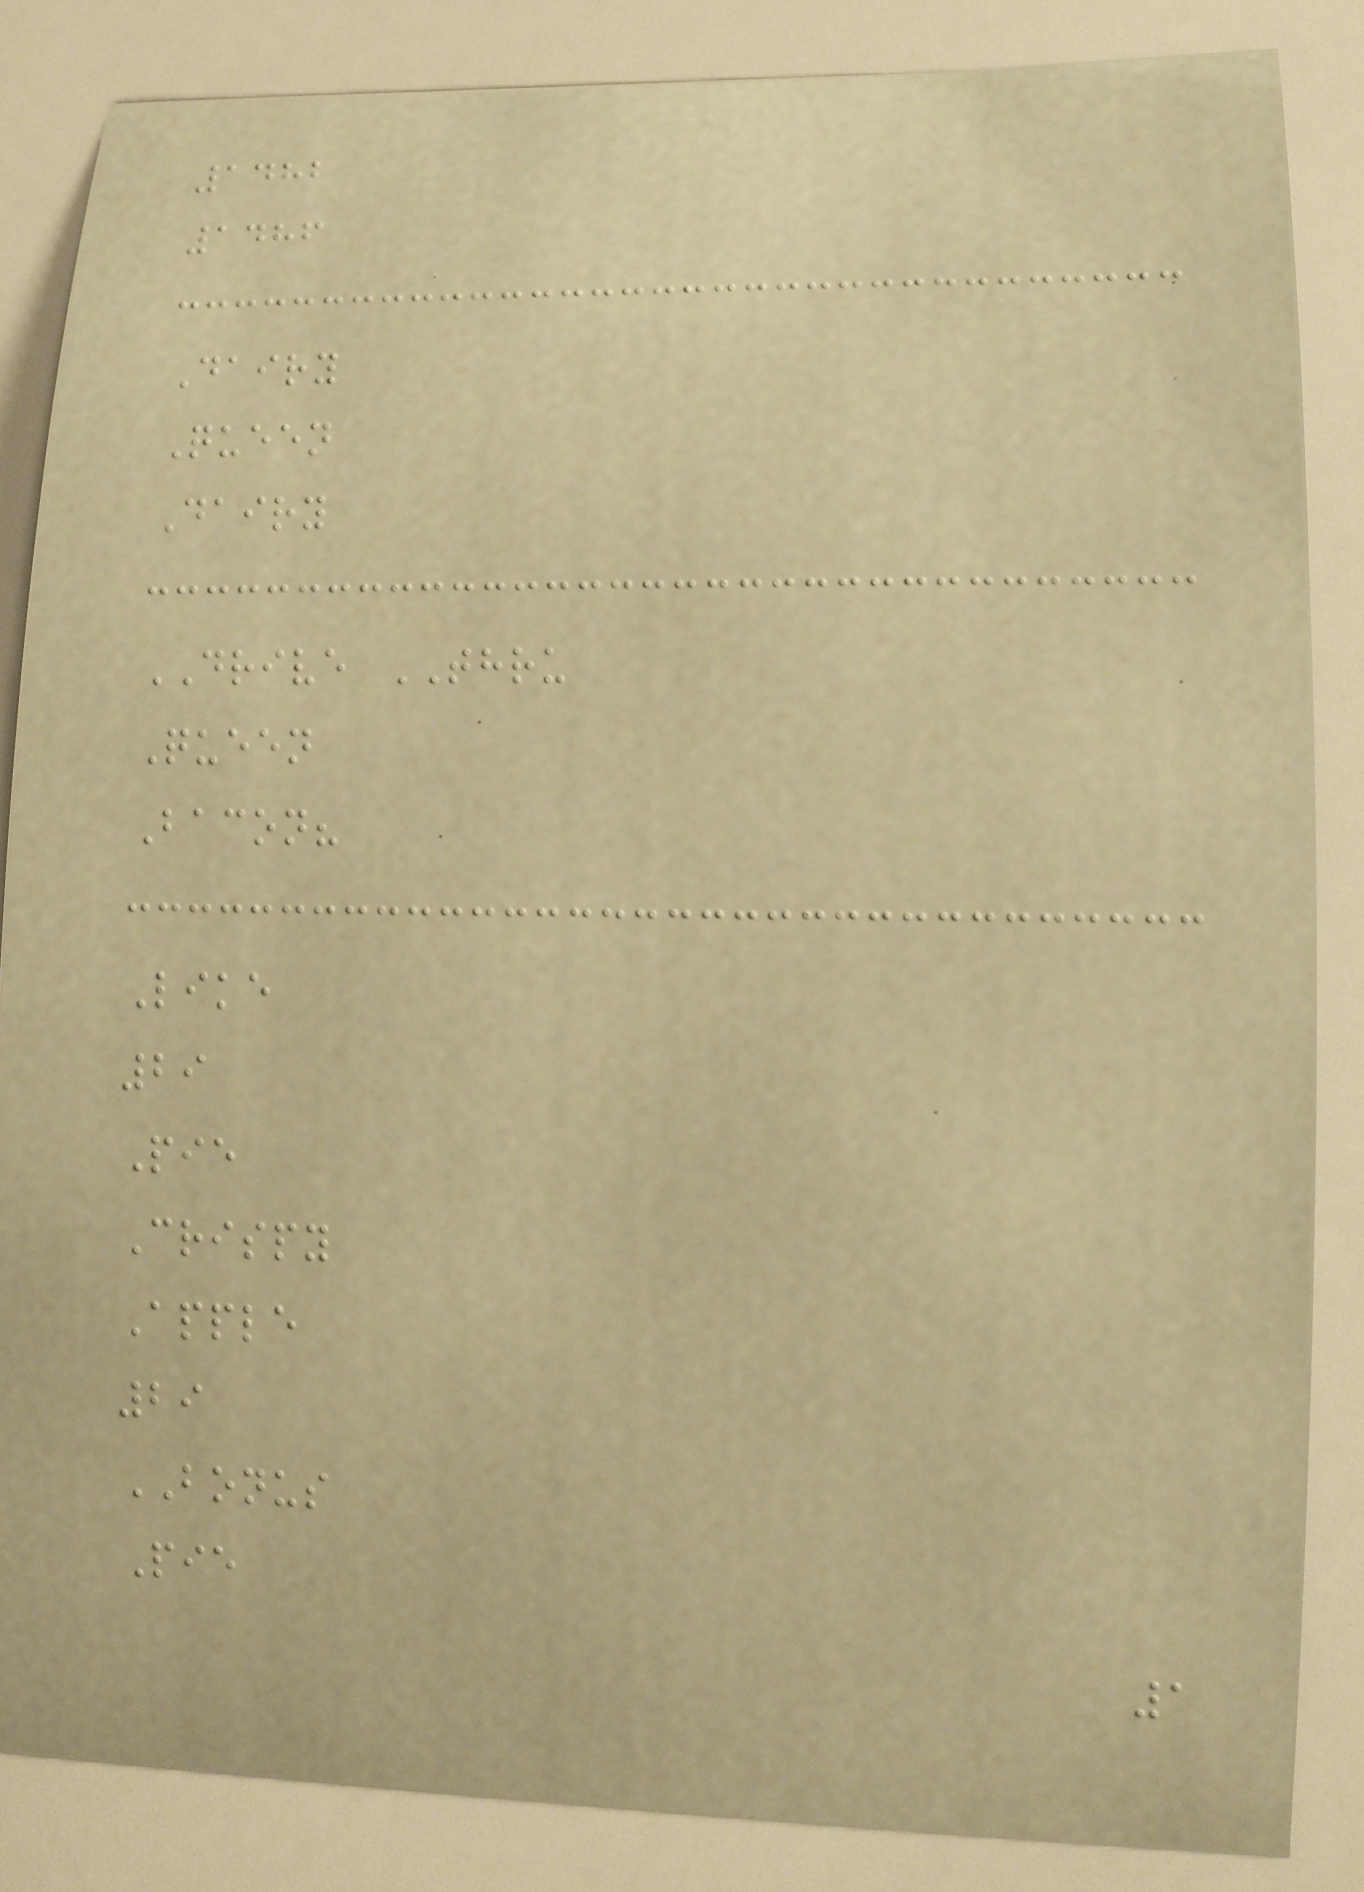1482
1486
Dairy
Queen
Dairy
DRIVE THRU
Queen
Bacon?
Like
29
Pie
Crispy
Apple
29
BONUS
Pie
1
